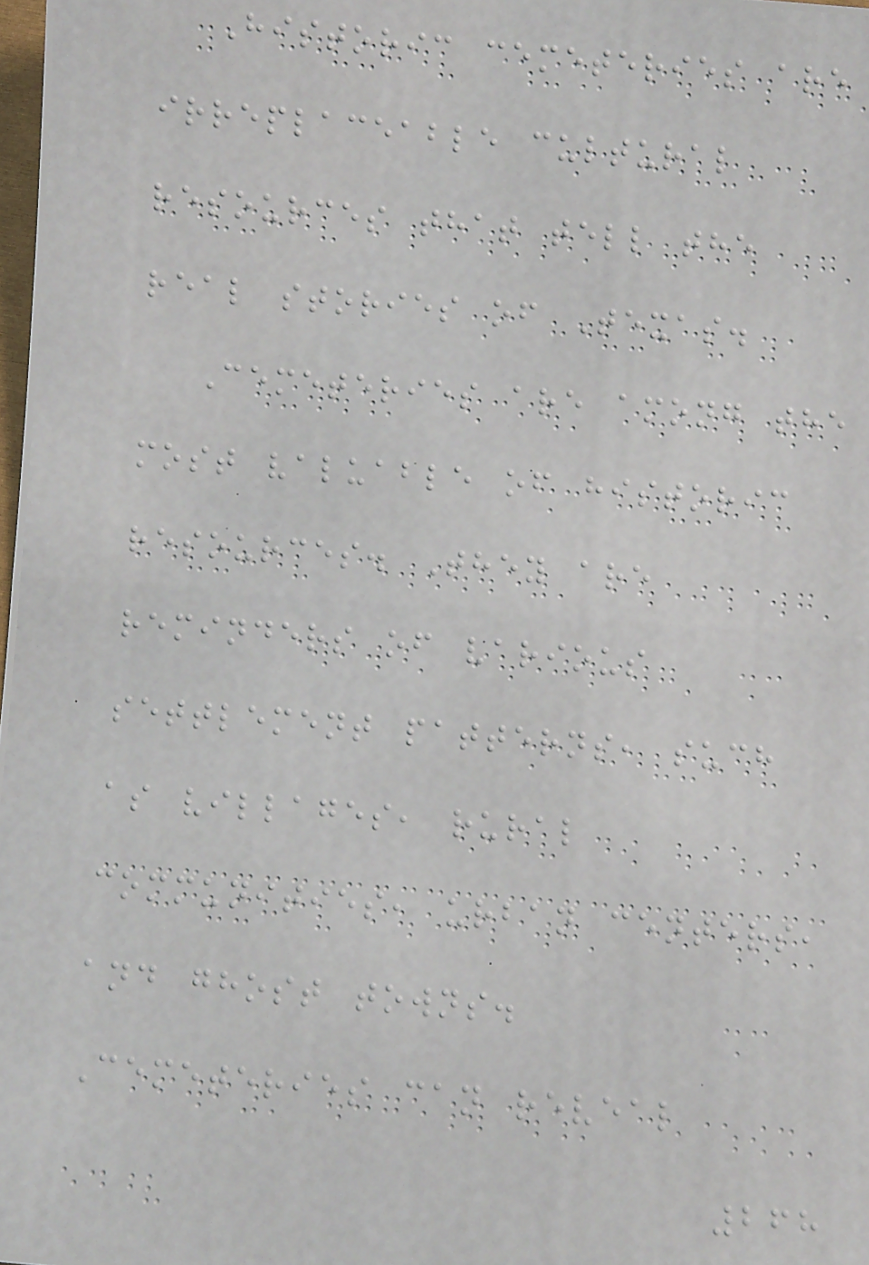Historic cemeteries are
irreplaceable cultural
resources that tell the
real stories of Texas.
Cemeteries are among the
most valuable of historic
resources. They are
reminders of various
settlement patterns, such
as villages, rural
communities, urban centers,
and ghost towns.
Cemeteries can reveal
268
